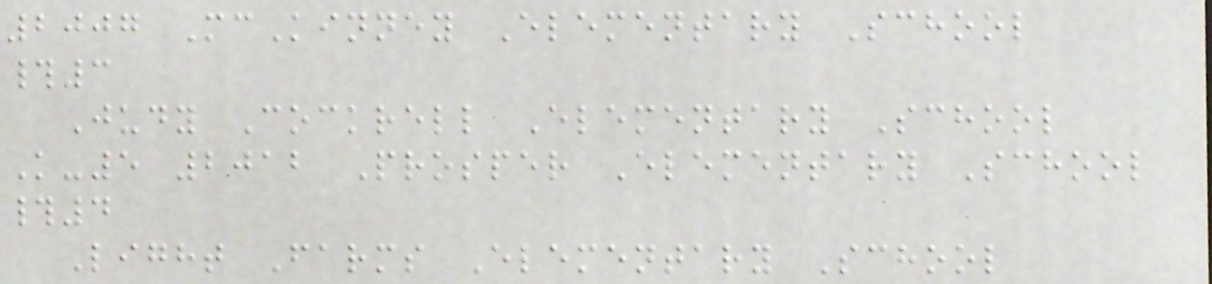2007 McKinney Elementary School
#3
Judy Cockrell Elementary School
K-5 2012 Prosper Elementary School
#4
Light Farms Elementary School
